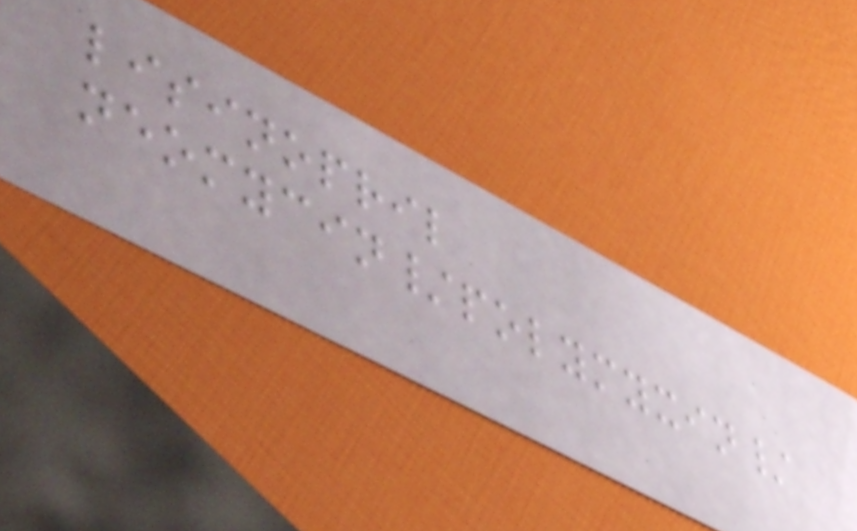lisinopril
neomycin/polymyxin/
